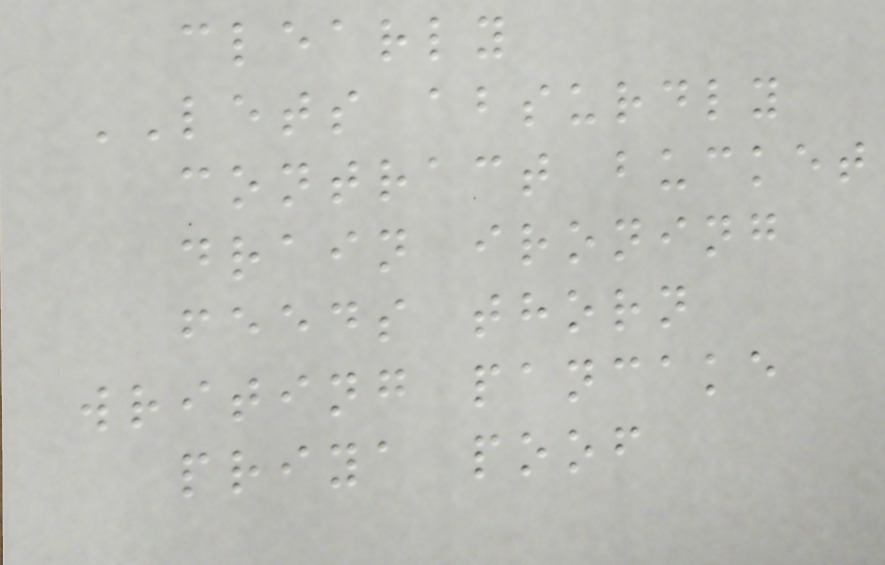clearly
LETS absurdly
contract bucket
drain ironing
feeds thorn
writing pancake
priya poof
